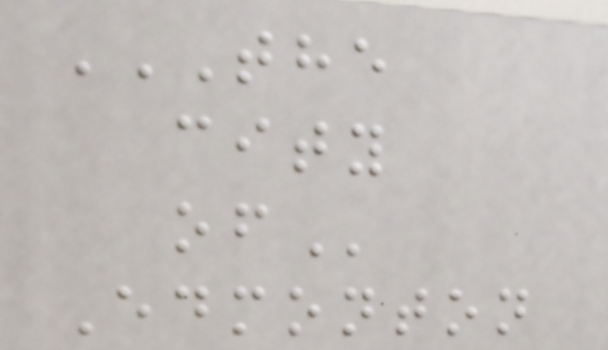THE
CITY
OF
Edmonton
